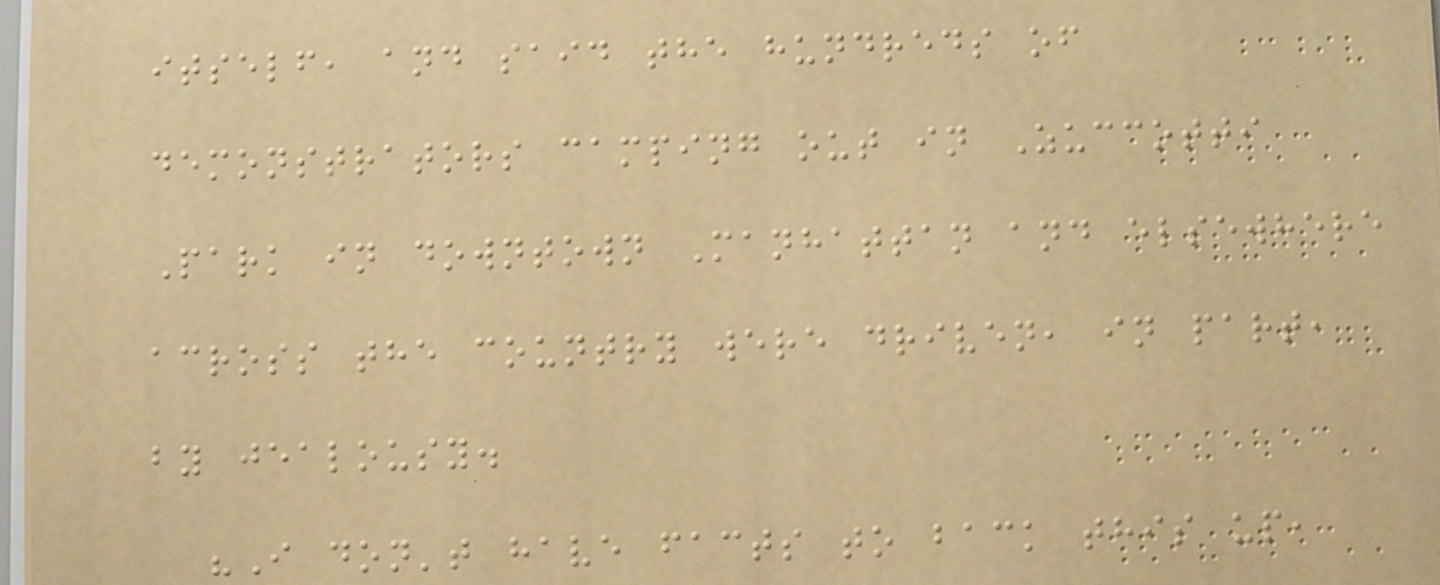itself, and said the hundreds of
demonstrators camping out in Zuccotti
Park in downtown Manhattan and elsewhere
across the country were driven, in part,
by jealousy.
"I don't have facts to back this up,
